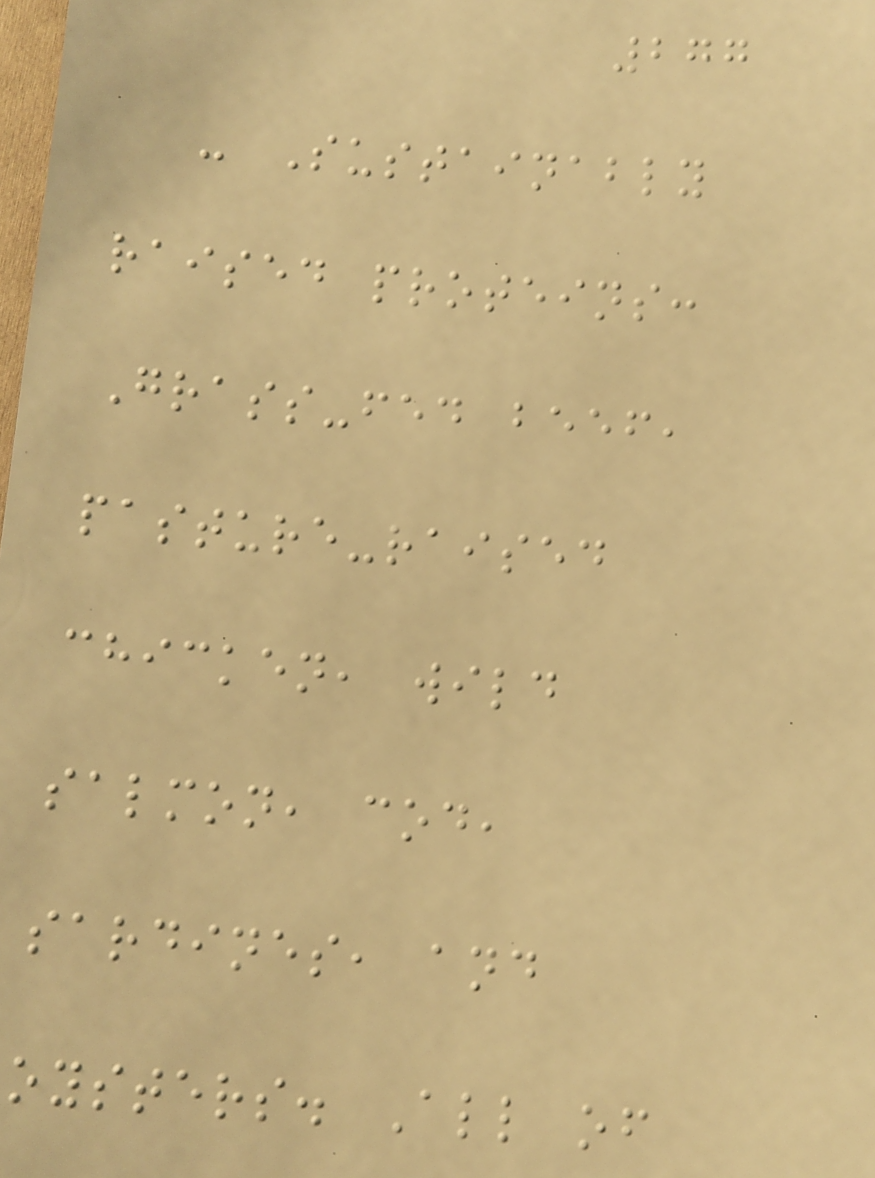277
- Sustainably
raised proteins:
Grass-fed beef,
pasture-raised
chicken, wild
salmon, cod,
sardines, and
oysters. All of
